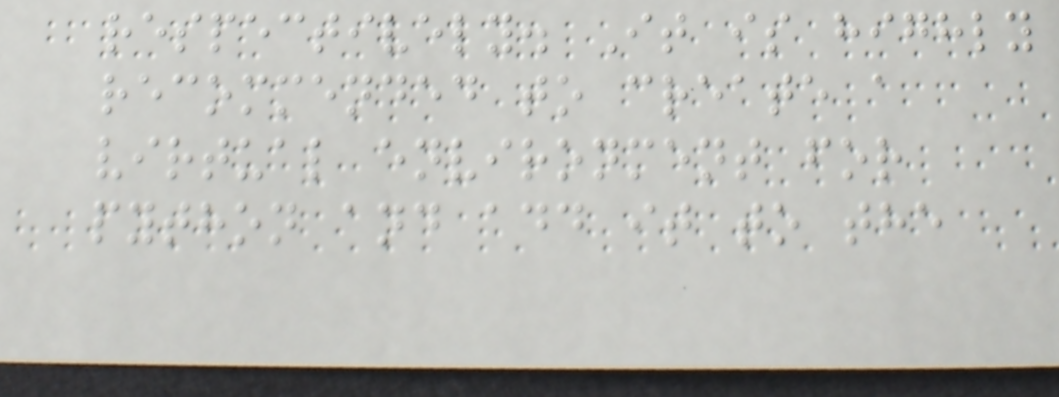respectively. It is highly
recommended to create a
virtual environment for
python and add it to the
